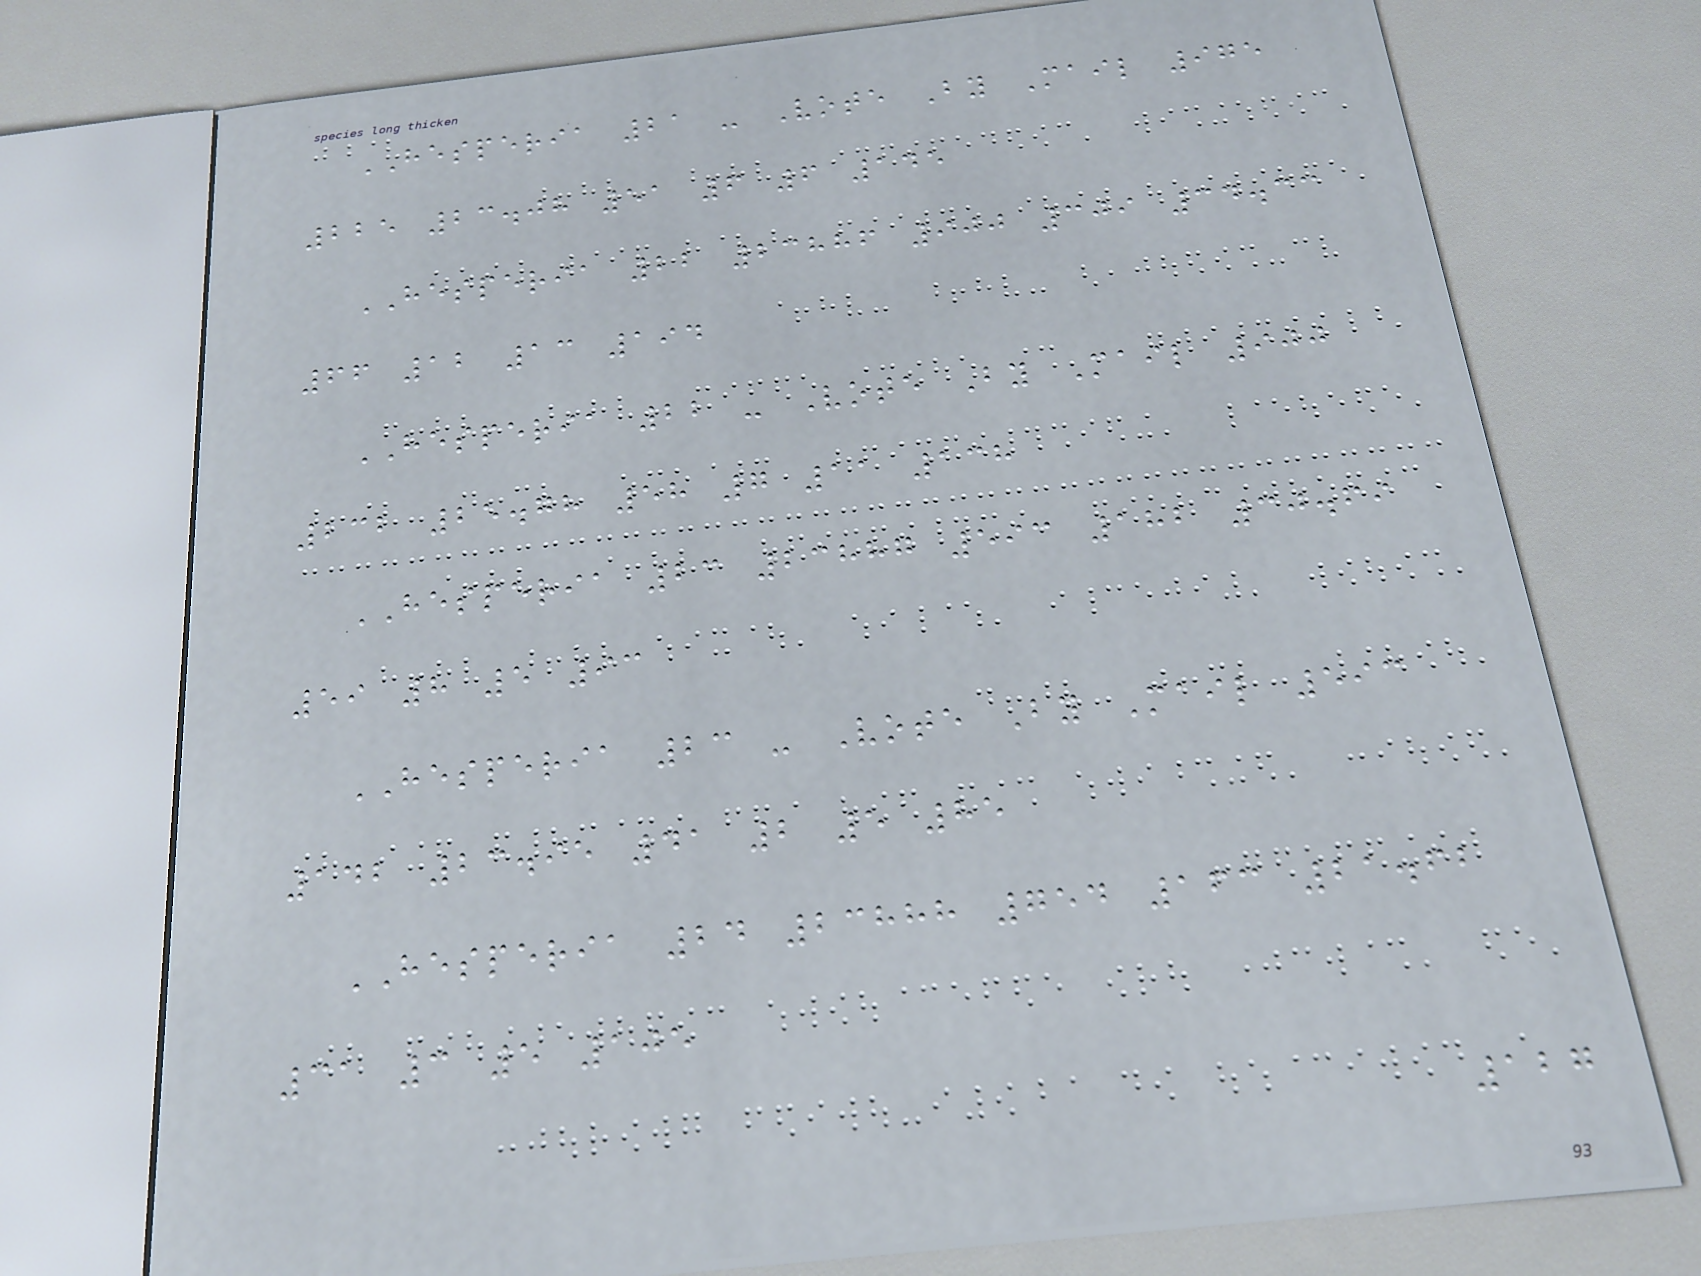HESPERIA 21 - Vote By Mail 975
225 23.08 51 6 6 145
HESPERIA 22 23886 900 309 34.33
66 12 13 194
HESPERIA 22 - Vote By Mail 900
232 25.78 58 7 11 138
HESPERIA 23 23887 593 182 30.69
59 8 5 93
HESPERIA 23 - Vote By Mail 593
142 23.95 41 2 5 85
HESPERIA 24 23888 754 163 21.62
31 3 5 105
127
